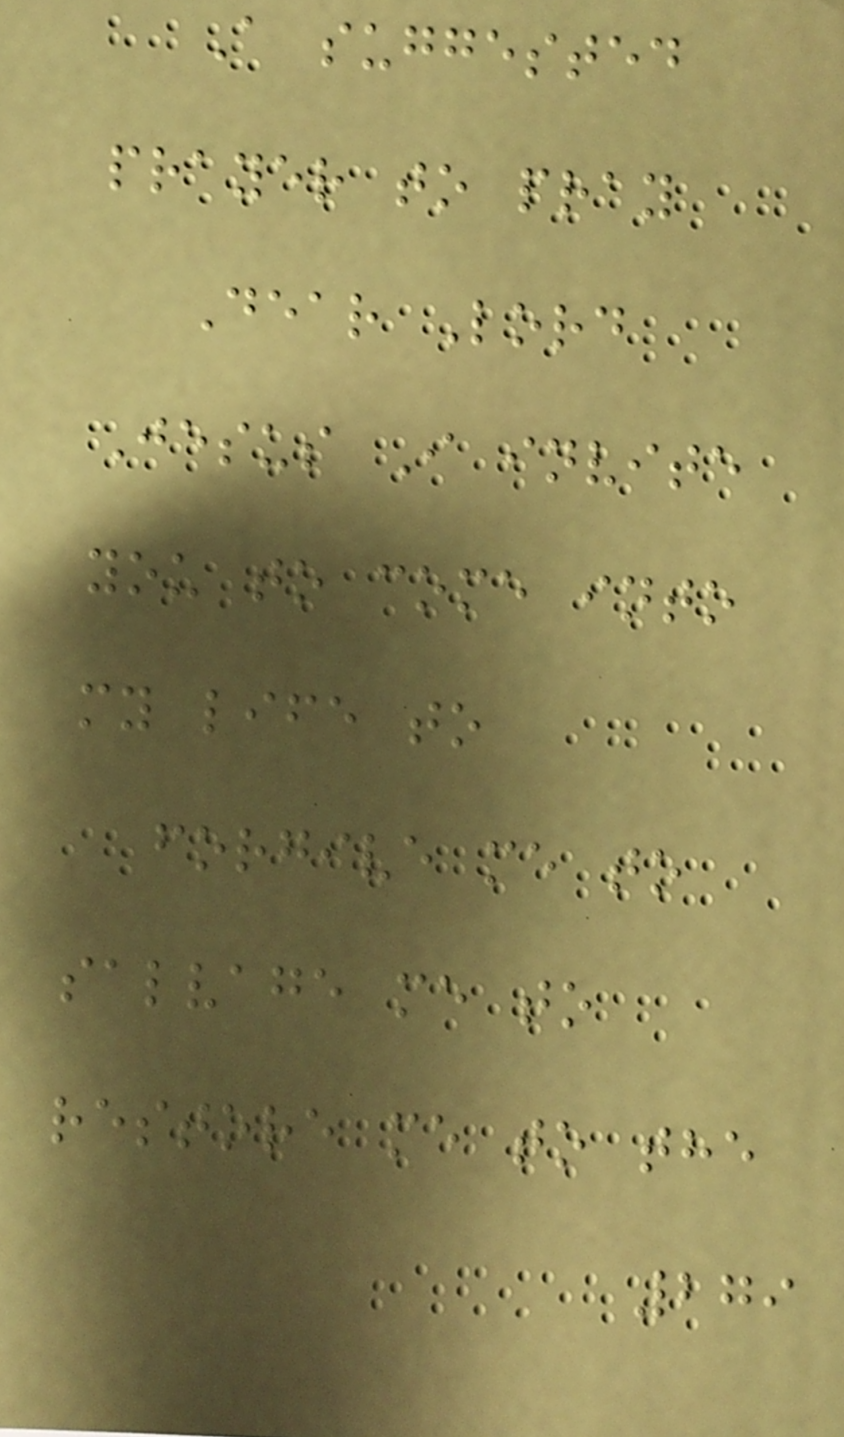A suggested
prayer to pray
Dear Lord
Jesus I invite
you to come into
my life to
forgive me to
salvage me to
restore me to the
279
